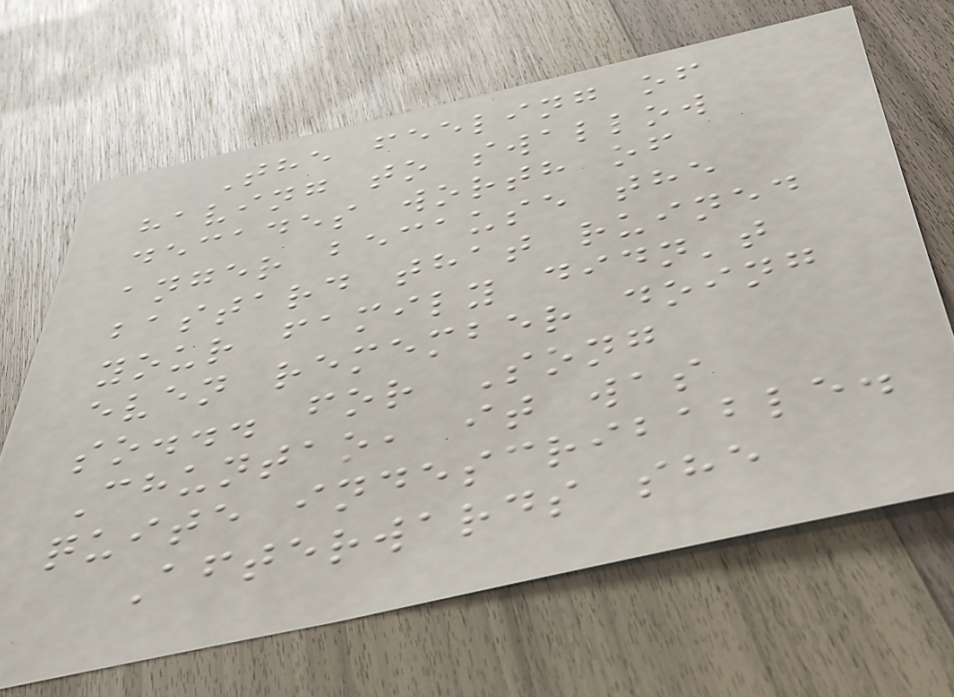The feeling of
having to swallow
decades worth of
anger because the
bastard that ruined
your family didn't
even remember doing
so... for Song
Chuntao, it was
quite indescribable.
Afterwards she
